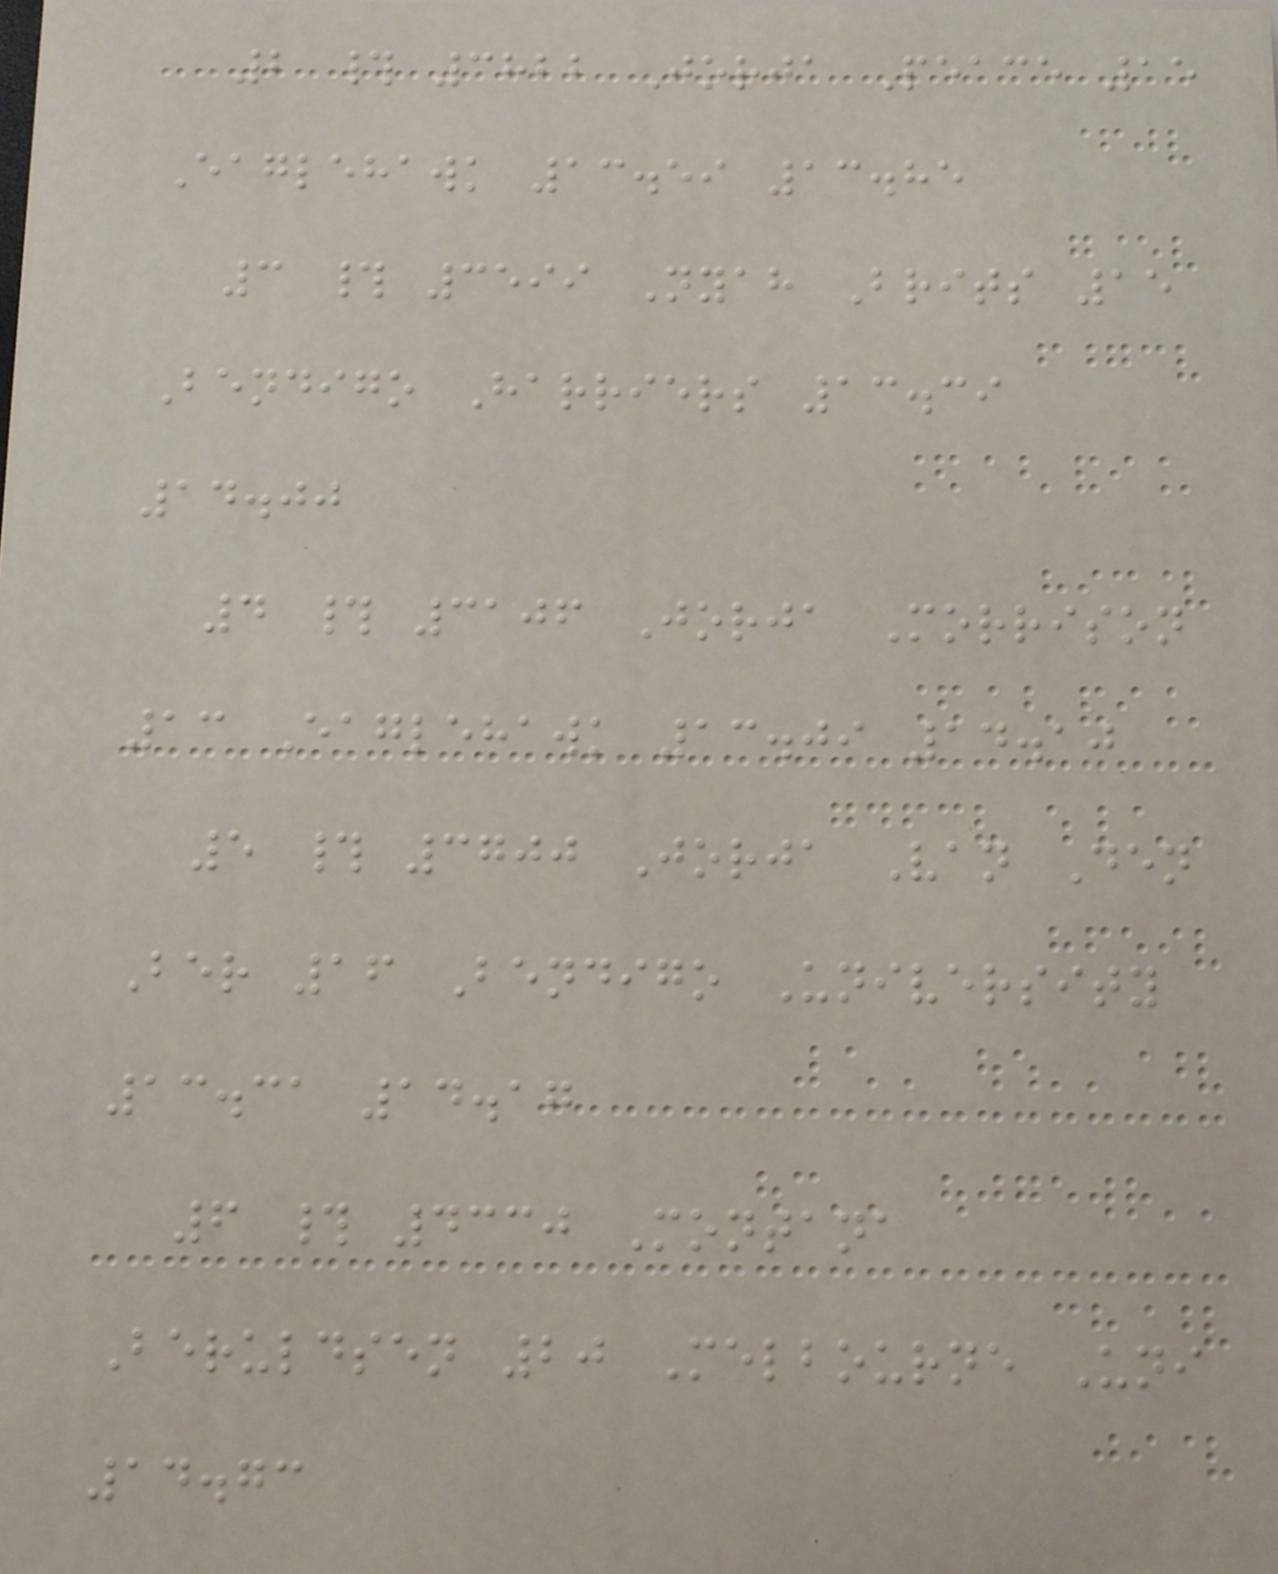2 # 3822 Jorja Peace 15
Eaglehawk 13.59 13.85
3 # 3599 Nyah Brits 15
Bendigo Harriers 13.39
14.00
4 # 3106 Jorja Morrison
13 Eaglehawk 13.09 14.10
5 # 3700 Jorja Van Den
Ber 16 Bendigo University
13.31 14.17
6 # 4330 Montana
Beruldsen 20 Melbourne Uni
14.73
